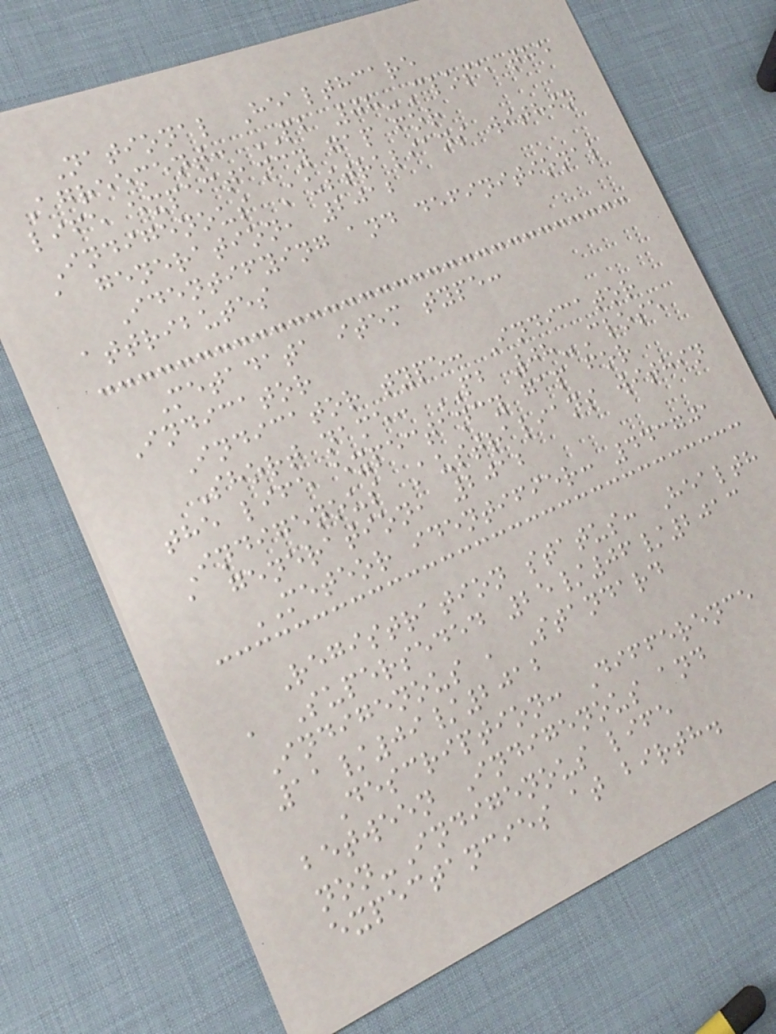National Healthcare
Agreement: PB 08-Close the
life expectancy gap for
Indigenous Australians within
a generation, 2012
Identifying and definitional
attributes
Metadata item type:
Indicator
Indicator type: Indicator
Short name: PB 08-Close
the life expectancy gap for
Indigenous Australians within
a generation, 2012
METEOR identifier: 443701
Registration status: Health
, Superseded 25/06/2013
Indigenous , Standard
11/09/2012
Description: Difference
between Indigenous and
non-Indigenous life
expectancies at birth.
